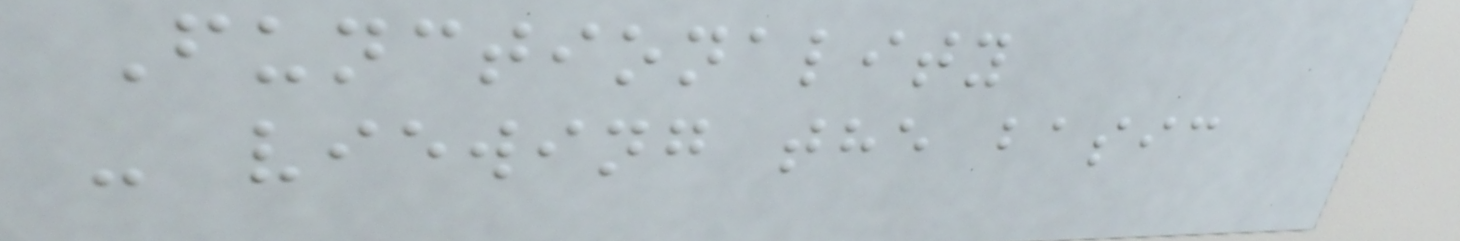Functionality
- viewing the basic
